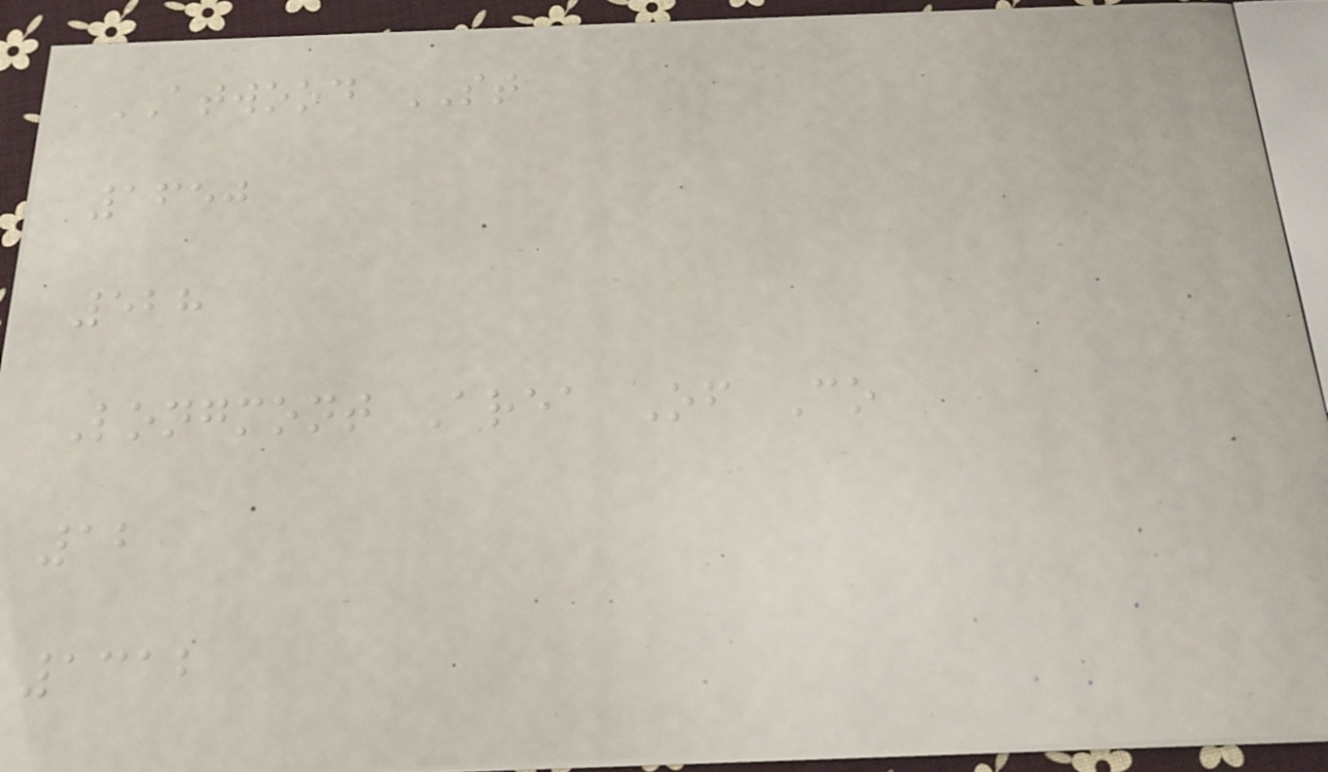ATWOOD ST
1650
528
Longmont Area Of Co
12
1312
